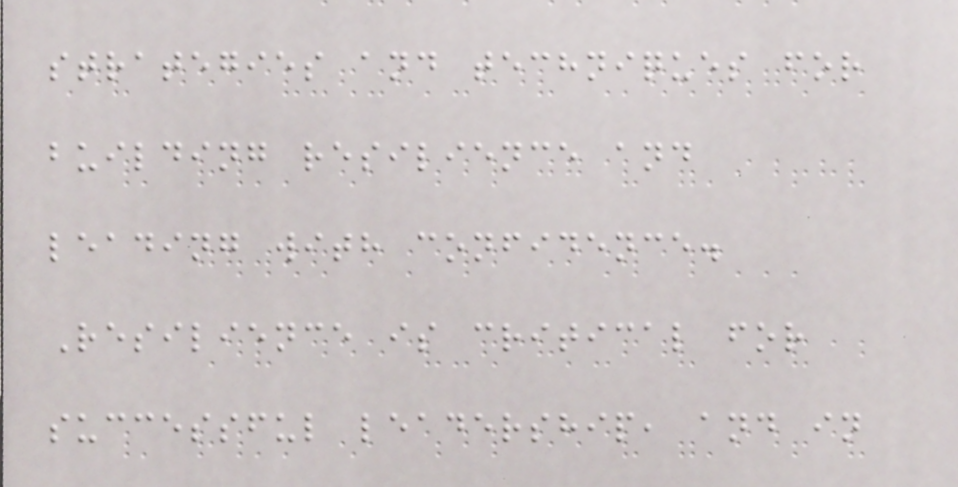strategies and techniques for
building resilience and
leading with confidence.
Resilience is critical for
successful leadership, and in
